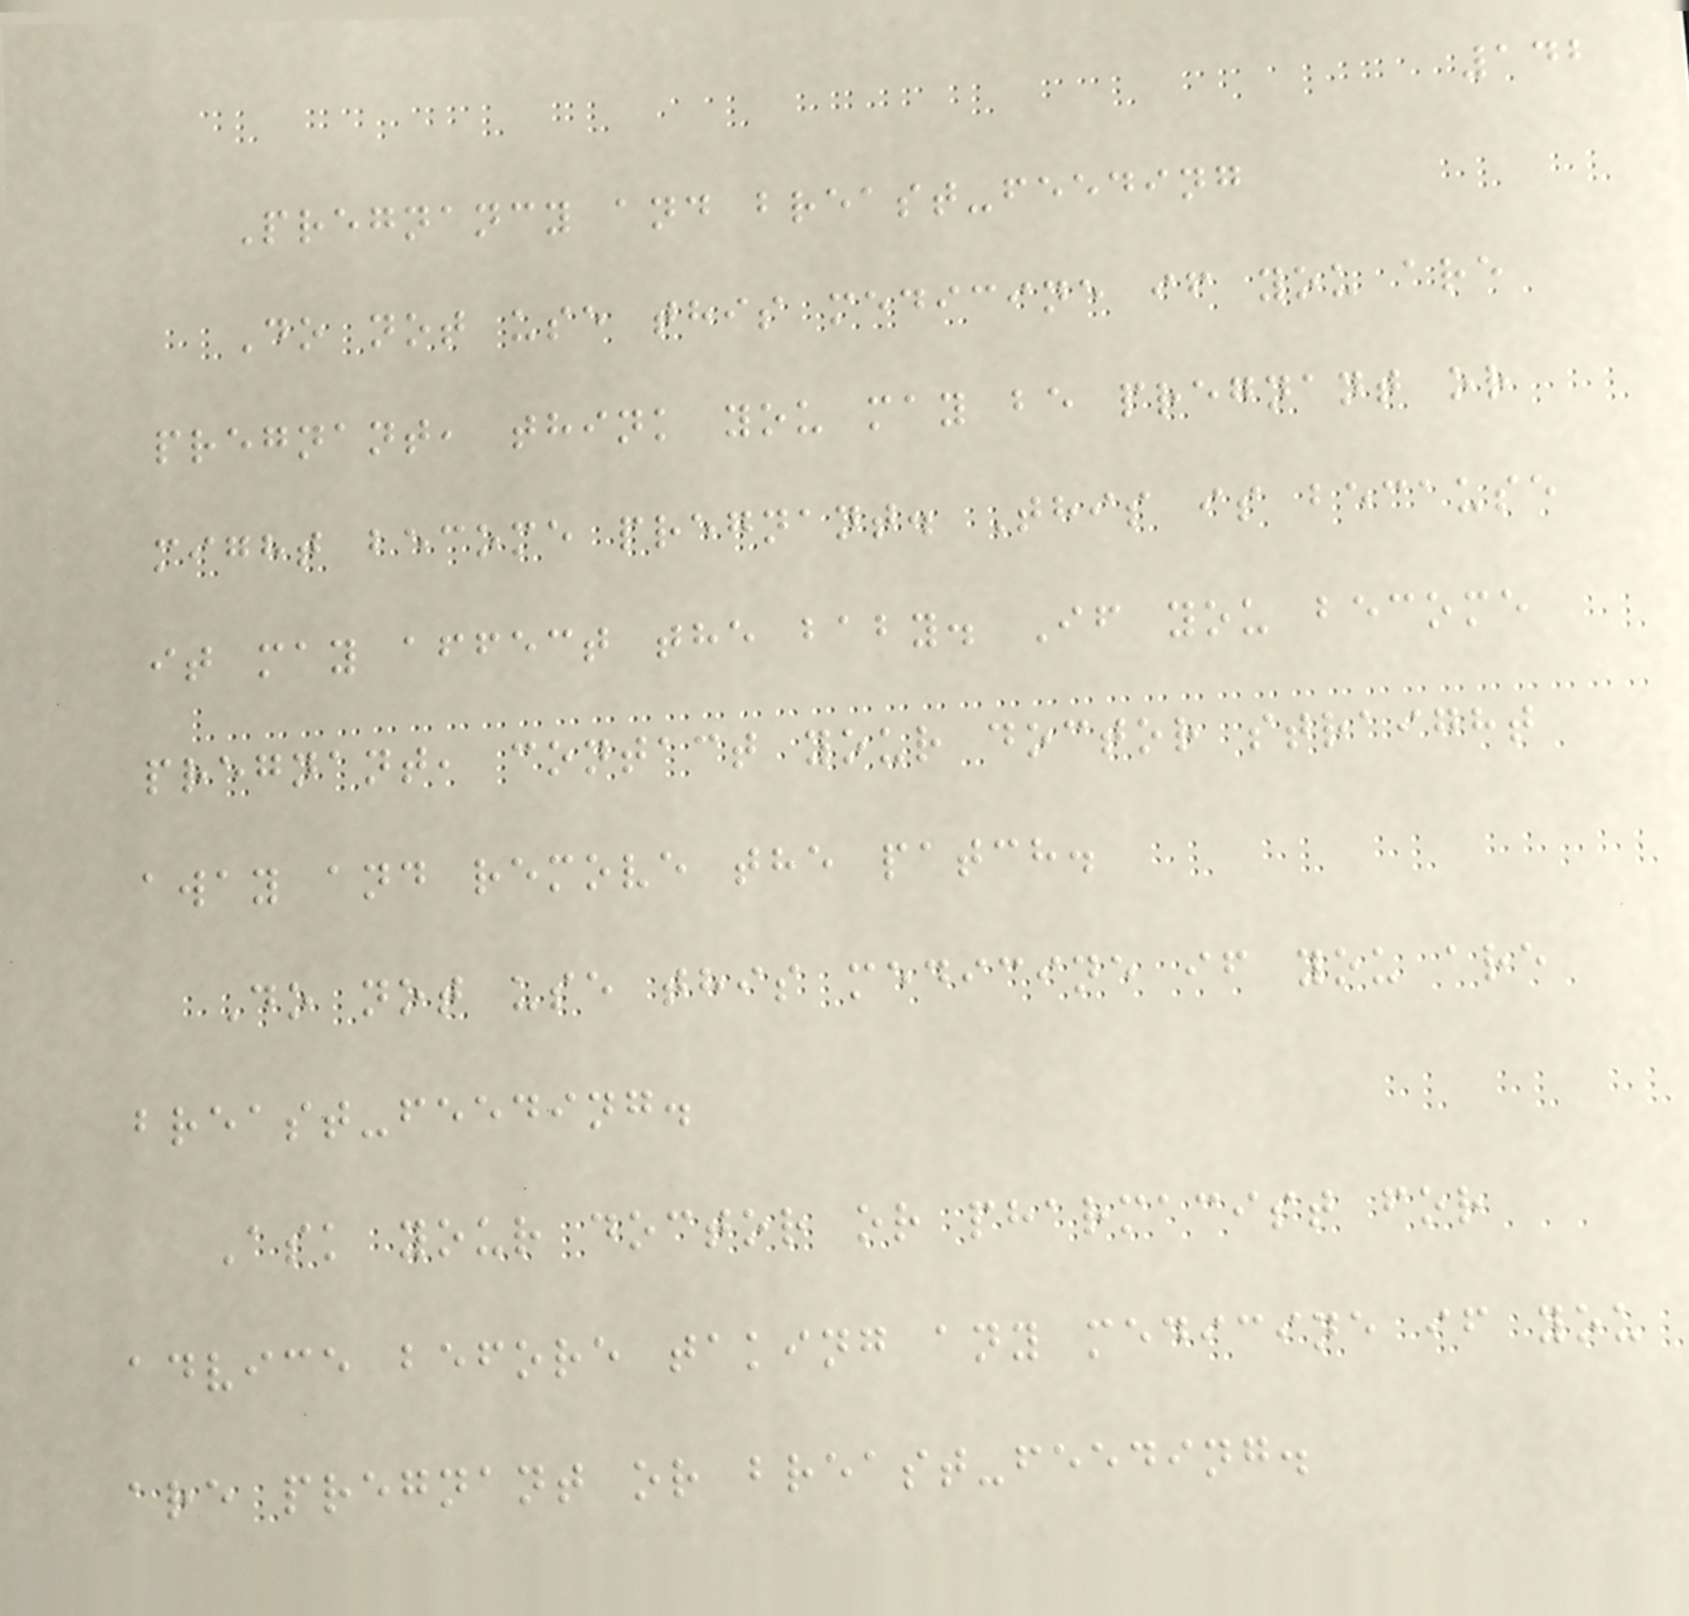142
Pregnancy and breast-feeding
Do not use this medicine if you are
pregnant, think you may be pregnant or
might become pregnant. This is because
it may affect the baby. If you become
pregnant, contact your doctor straight
away and remove the patch.
Do not use this medicine if you are
breast-feeding.
Ask your doctor or pharmacist for
advice before taking any medicine if you
are pregnant or breast-feeding.
